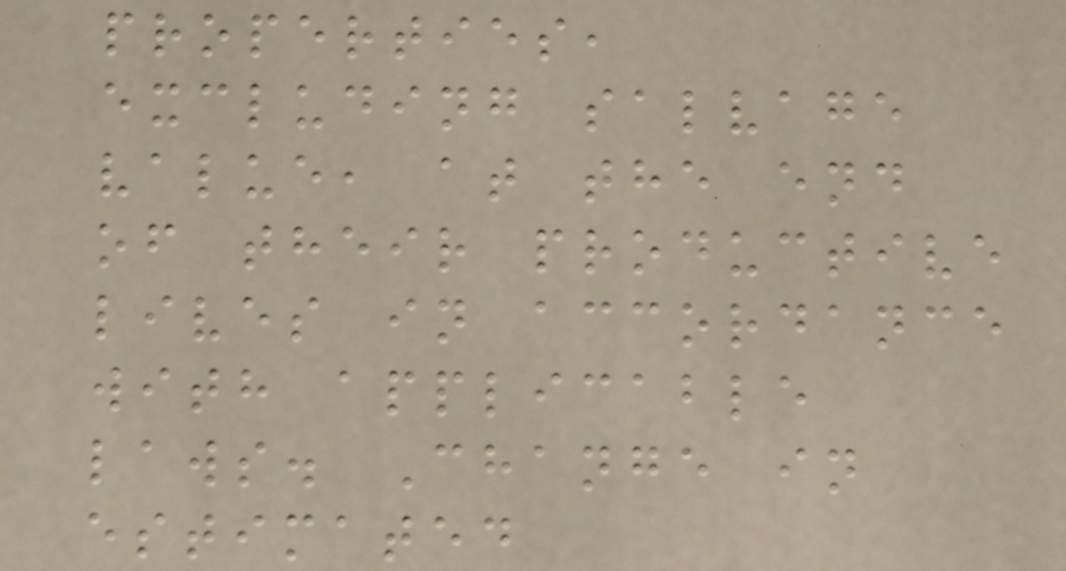properties,
excluding salvage
value, at the end
of their productive
lives in accordance
with applicable
laws. Change in
estimated
